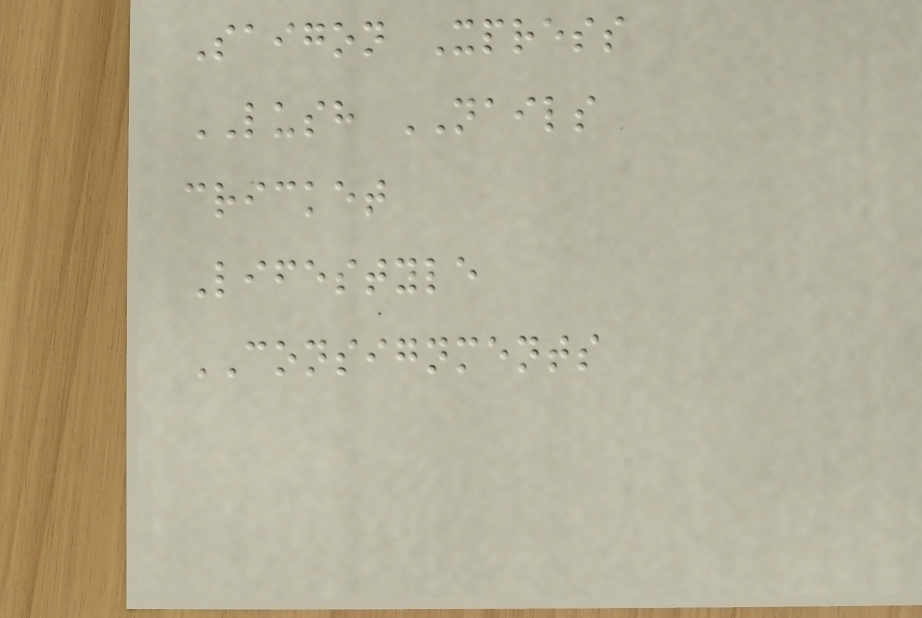Saigon Xpress
LUSH NAILS
cricket
Lifestyle
CONSIGNMENTS
